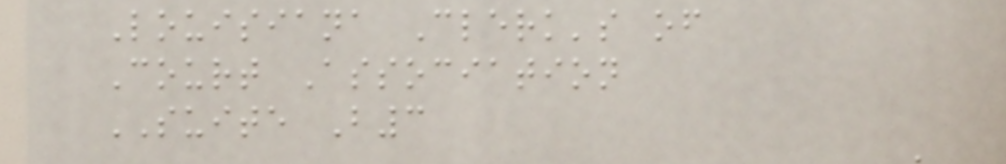Louisiana Clerk's of
Court Association
SUITE B3
